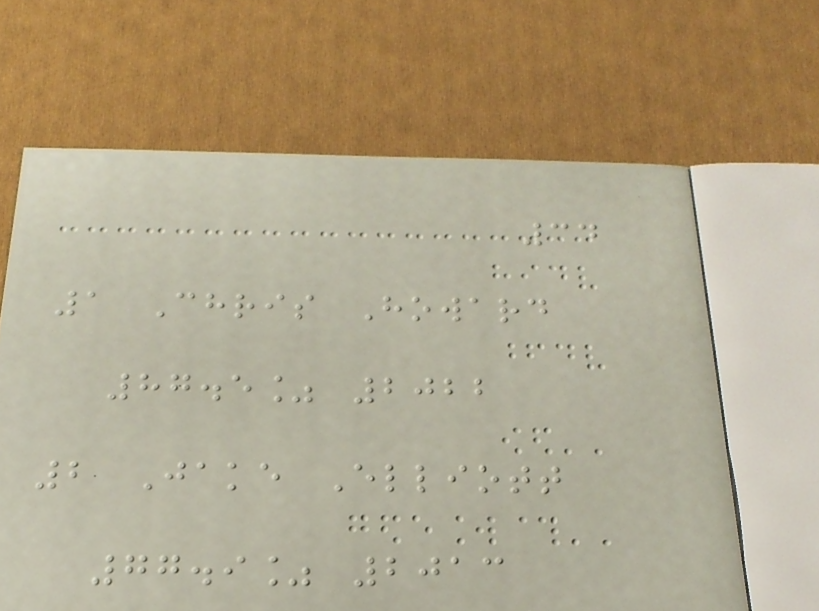34
1 Chris Howard
87.5% 2022
2 Jake Elliott
77.9% 2013
